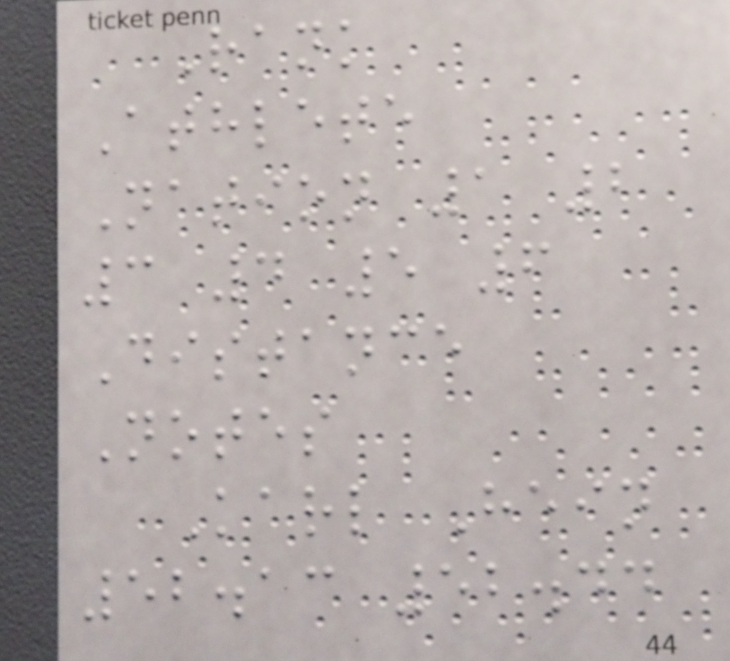Rank
Athlete
Nation 1 2
3 4 5 6
Distance
Notes
Karl Hein
52.13 52.44
